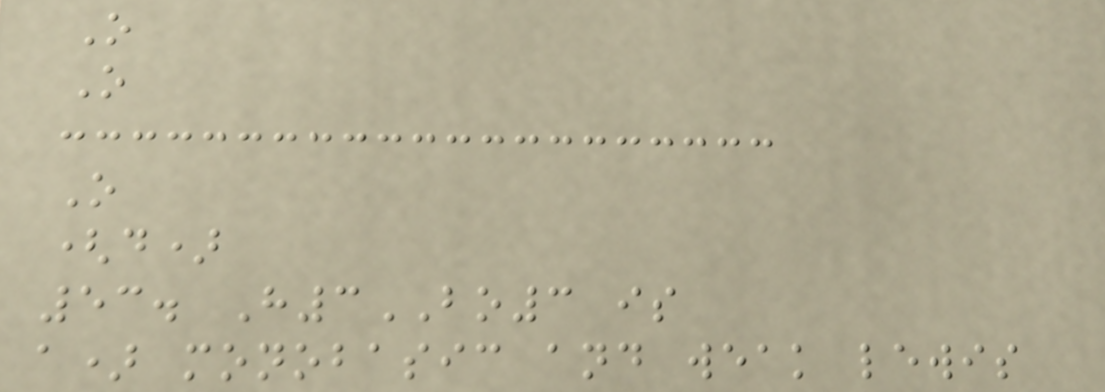O
O
O
(d)
53. H3BO3 is
a) monobasic and weak lewis
